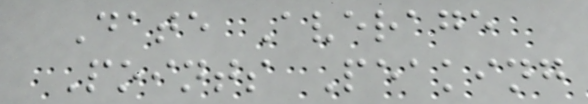Date Average
Points Peaking
